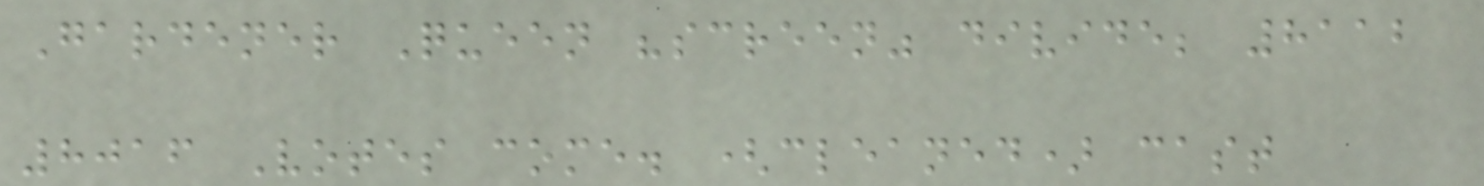Gardener Queen "screen" divide; 8112
8016 Votes come. (cleaned) cast
